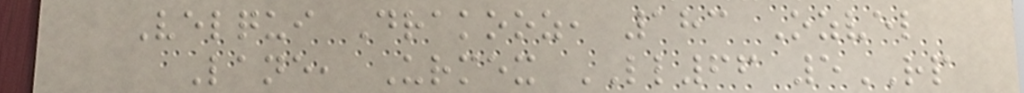Velqui Drakooz, 183 Ozvel
Lane, Urmex LL66 5RP
